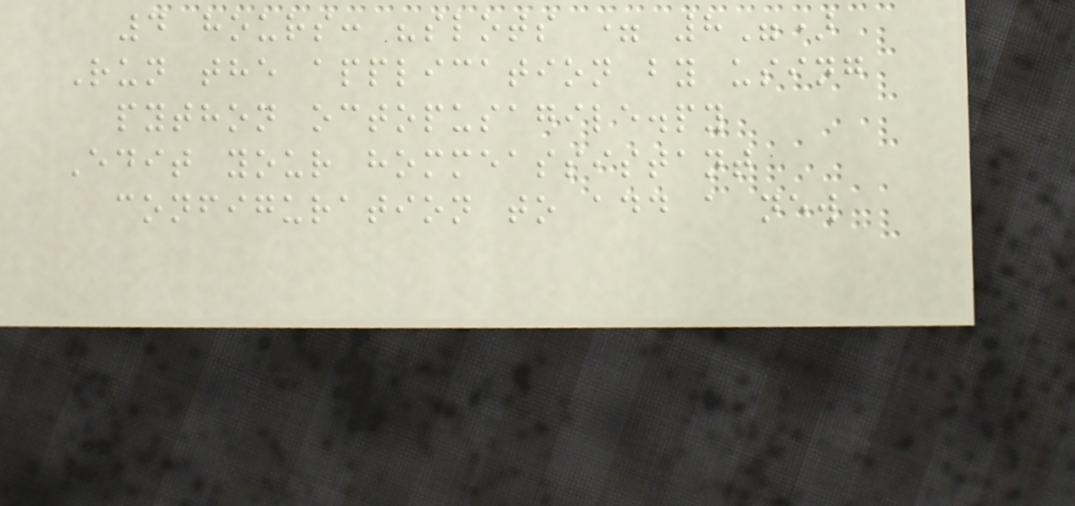4 hours: "slots = 8")
Run the application by using
python octopusagile.py
Edit your hommeassistant
configuration to add a new
